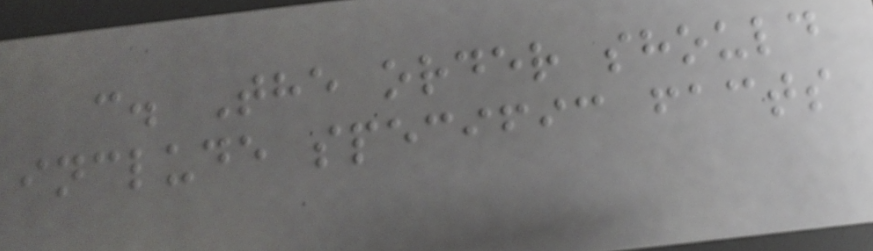c. The order should
include specific facts
